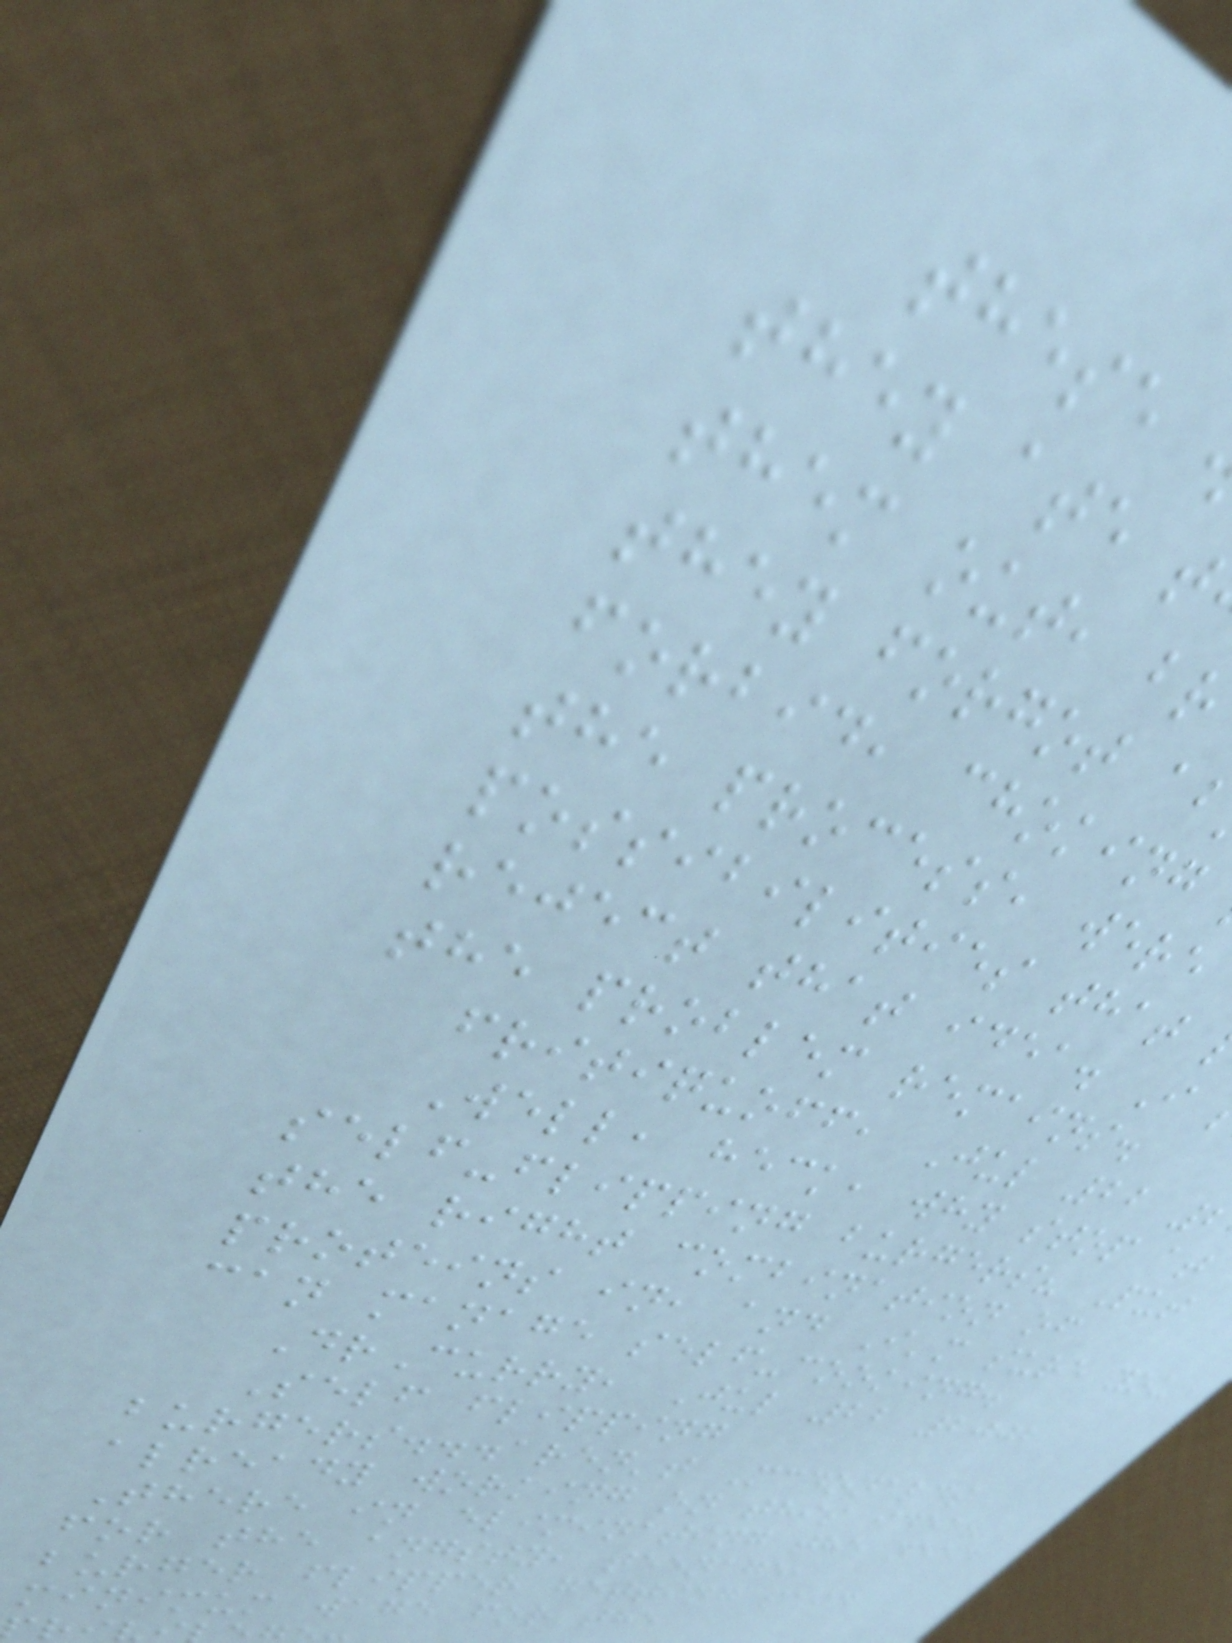they ate t
them out, br
they forgot a
forbid, choking
the process, were
possibilities that
reject that idea. I
the problem remains.
fritiquoff, Jul 22
Well, heck, why stop at
self-flipping burgers? Put
the right combination of
proteins in, and I'm sure you
can manage self-cooking.
DrCurry, Jul 22 2002
Self flipping
burgers...aren't Mcdonalds
already working on this idea?
There in eliminating the need
for the angsty, teenage,
burger flipper getting paid
minimum wage for the
